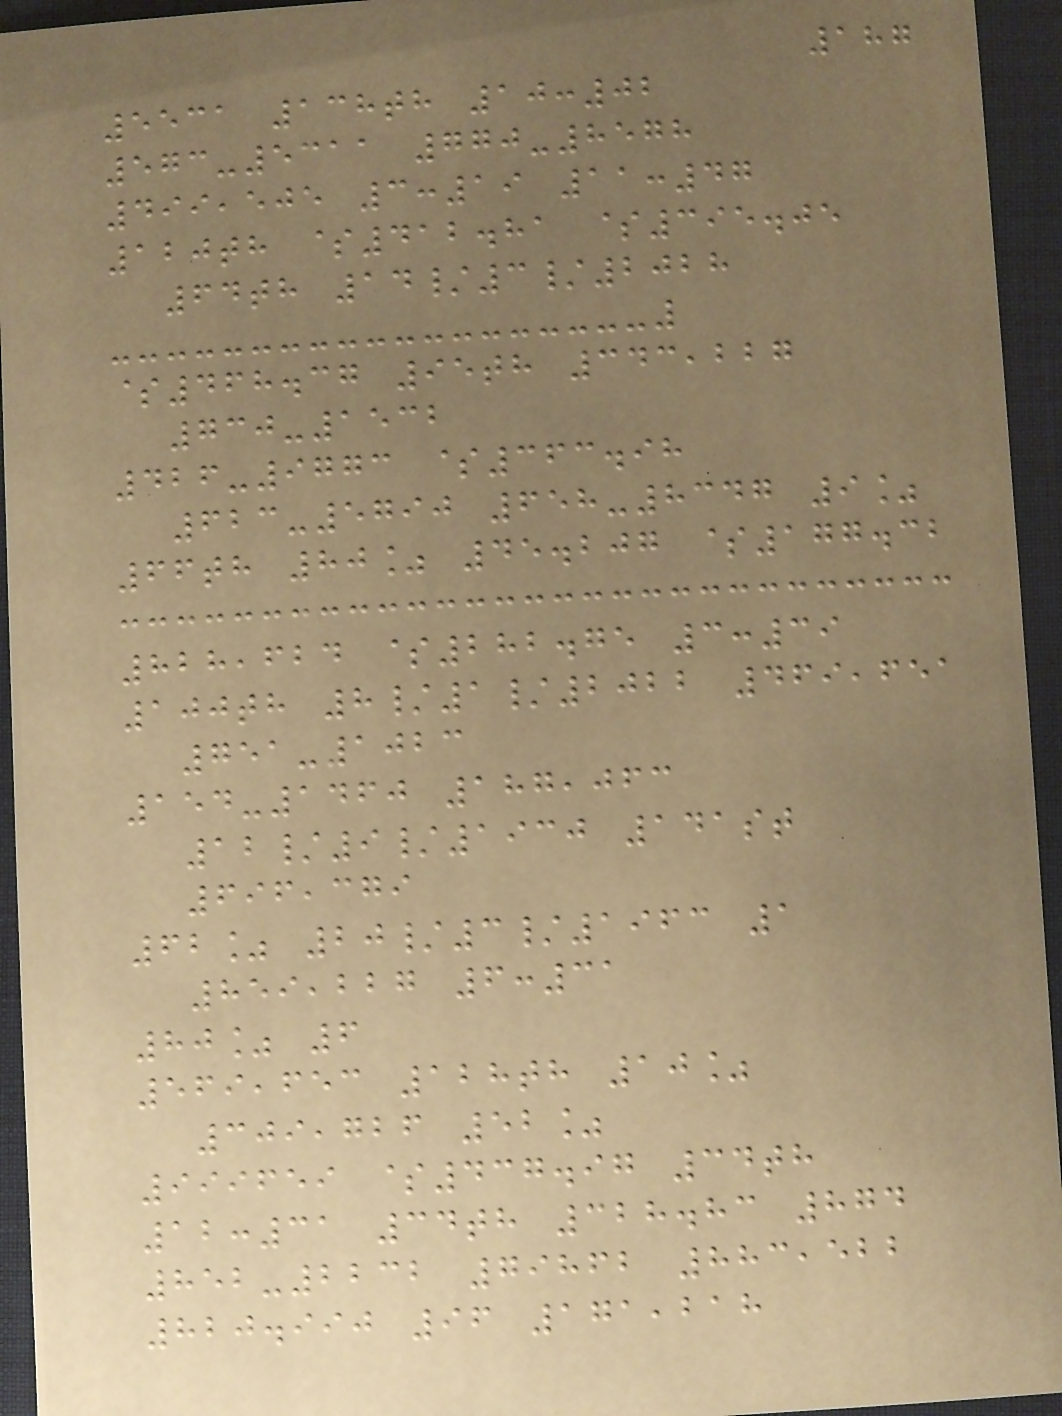187
5531 138th 10:02
573-5311 770-8578
499,505 3:19 11:47
120th $412.81 $395.05
64th 14/3/2028
$468.37 95th 343,227
730-1532
426-9773 $363.98
623-5790 658-8347 9%
66th 80% 45.207 $177.32
828,624 $282.75 3:39
100th 8/1/2022 469,651
751-1023
154-1460 187,063
12/9/1930 141st
696,379
62% 20/3/1963 1
859,227 6:31
80% 6
569,653 128th 10%
309,726 52%
999659 $437.97 34th
12:31 34th 328.83 874
852-2232 79862 883,522
820.990 96 171,218
